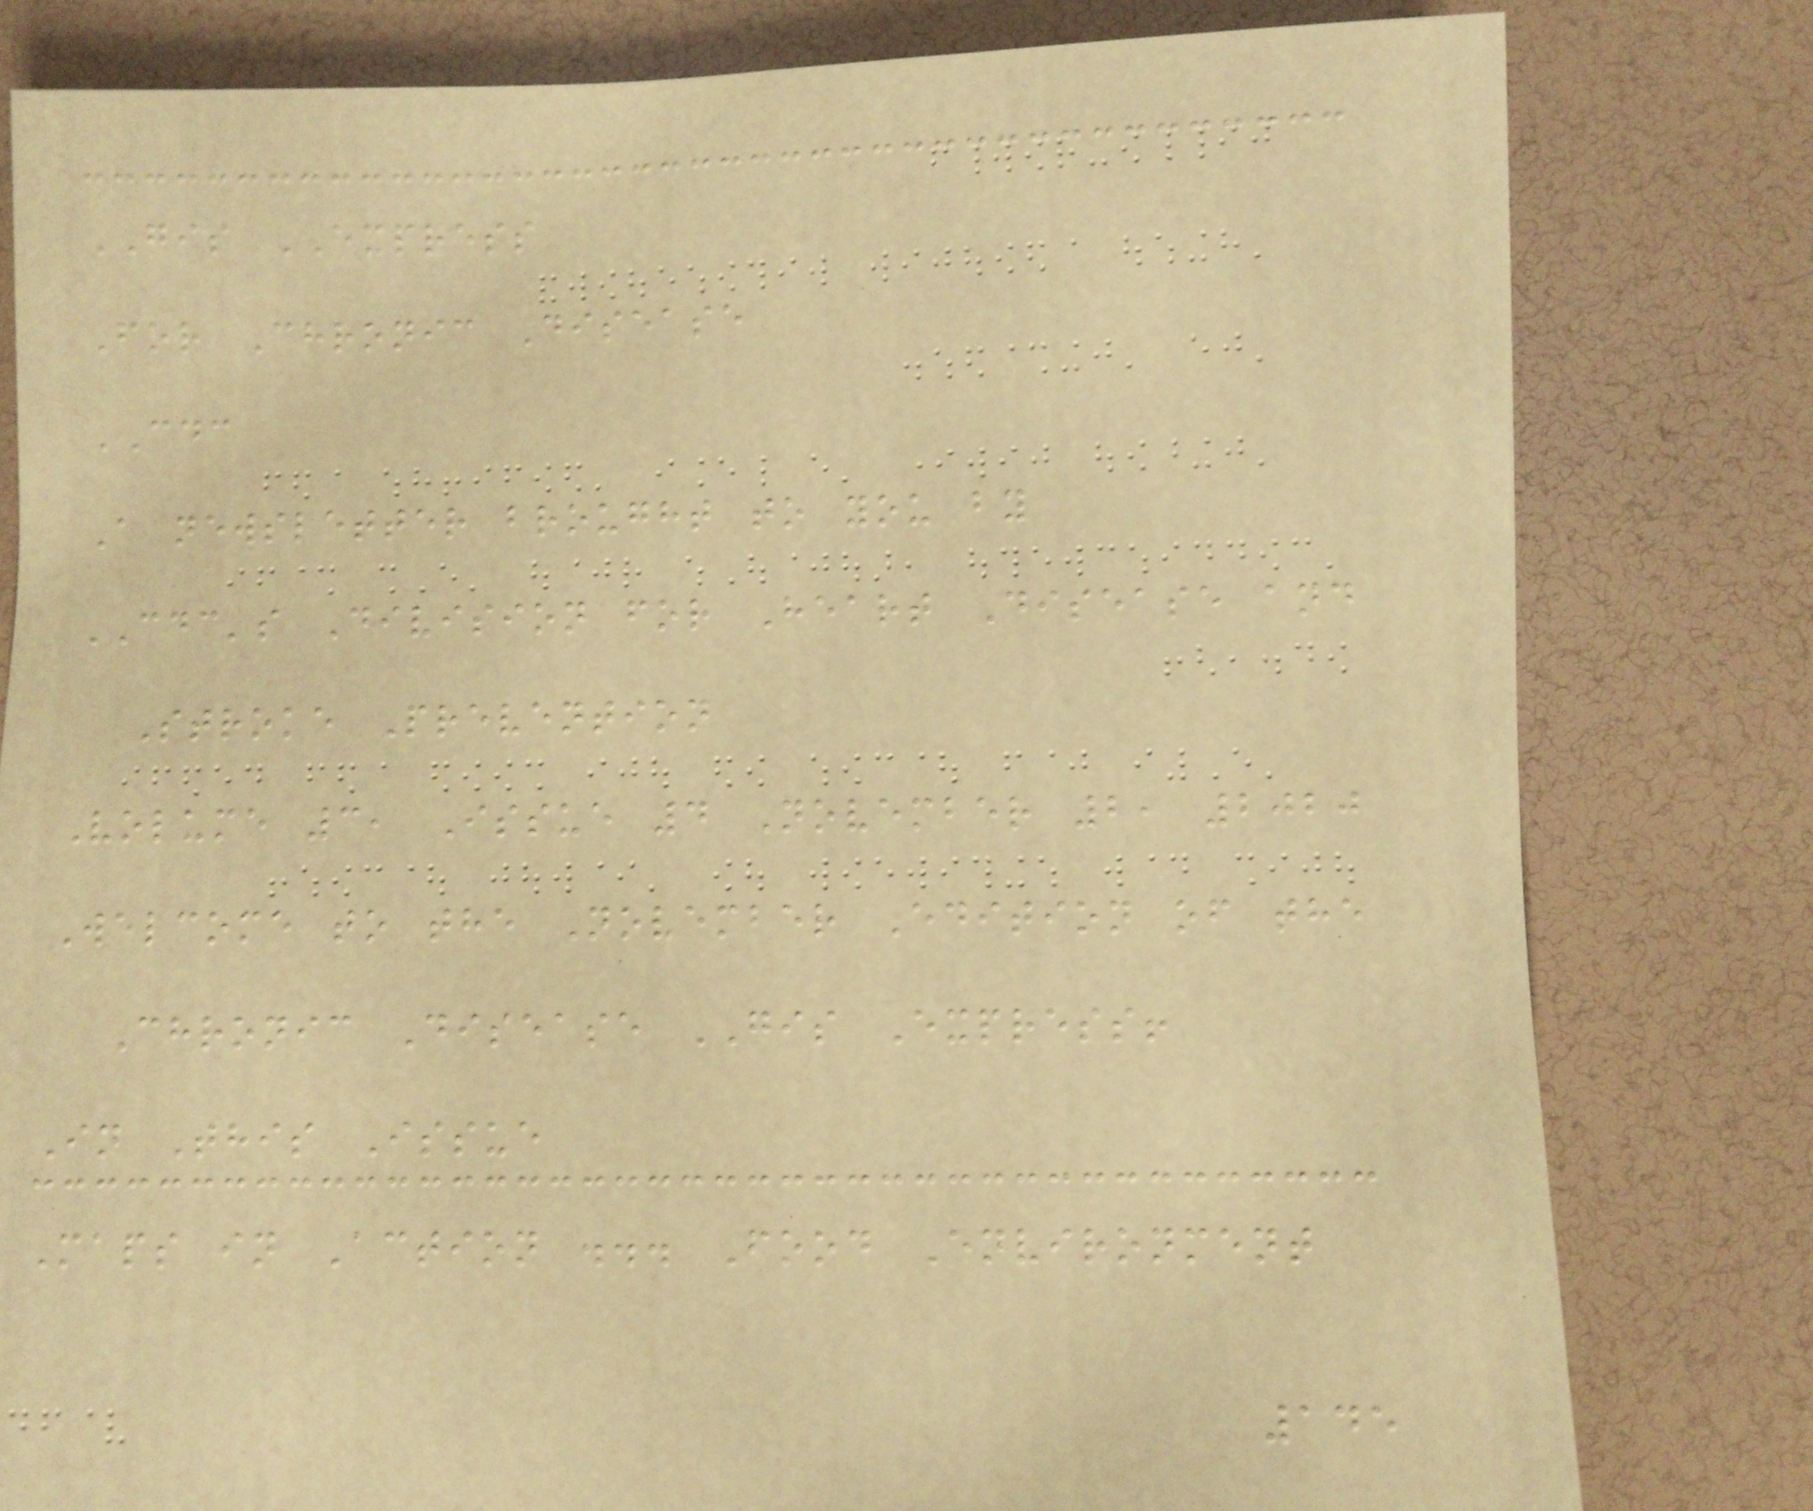GIS EXPRESS
For Chronic Disease
CDC
A newsletter brought to you by
CDC's Division for Heart Disease and
Stroke Prevention
Volume 3, Issue 4 November 2, 2020
Welcome to the November Edition of the
Chronic Disease GIS Express!
In This Issue
Maps in Action ... Food Environment
145
